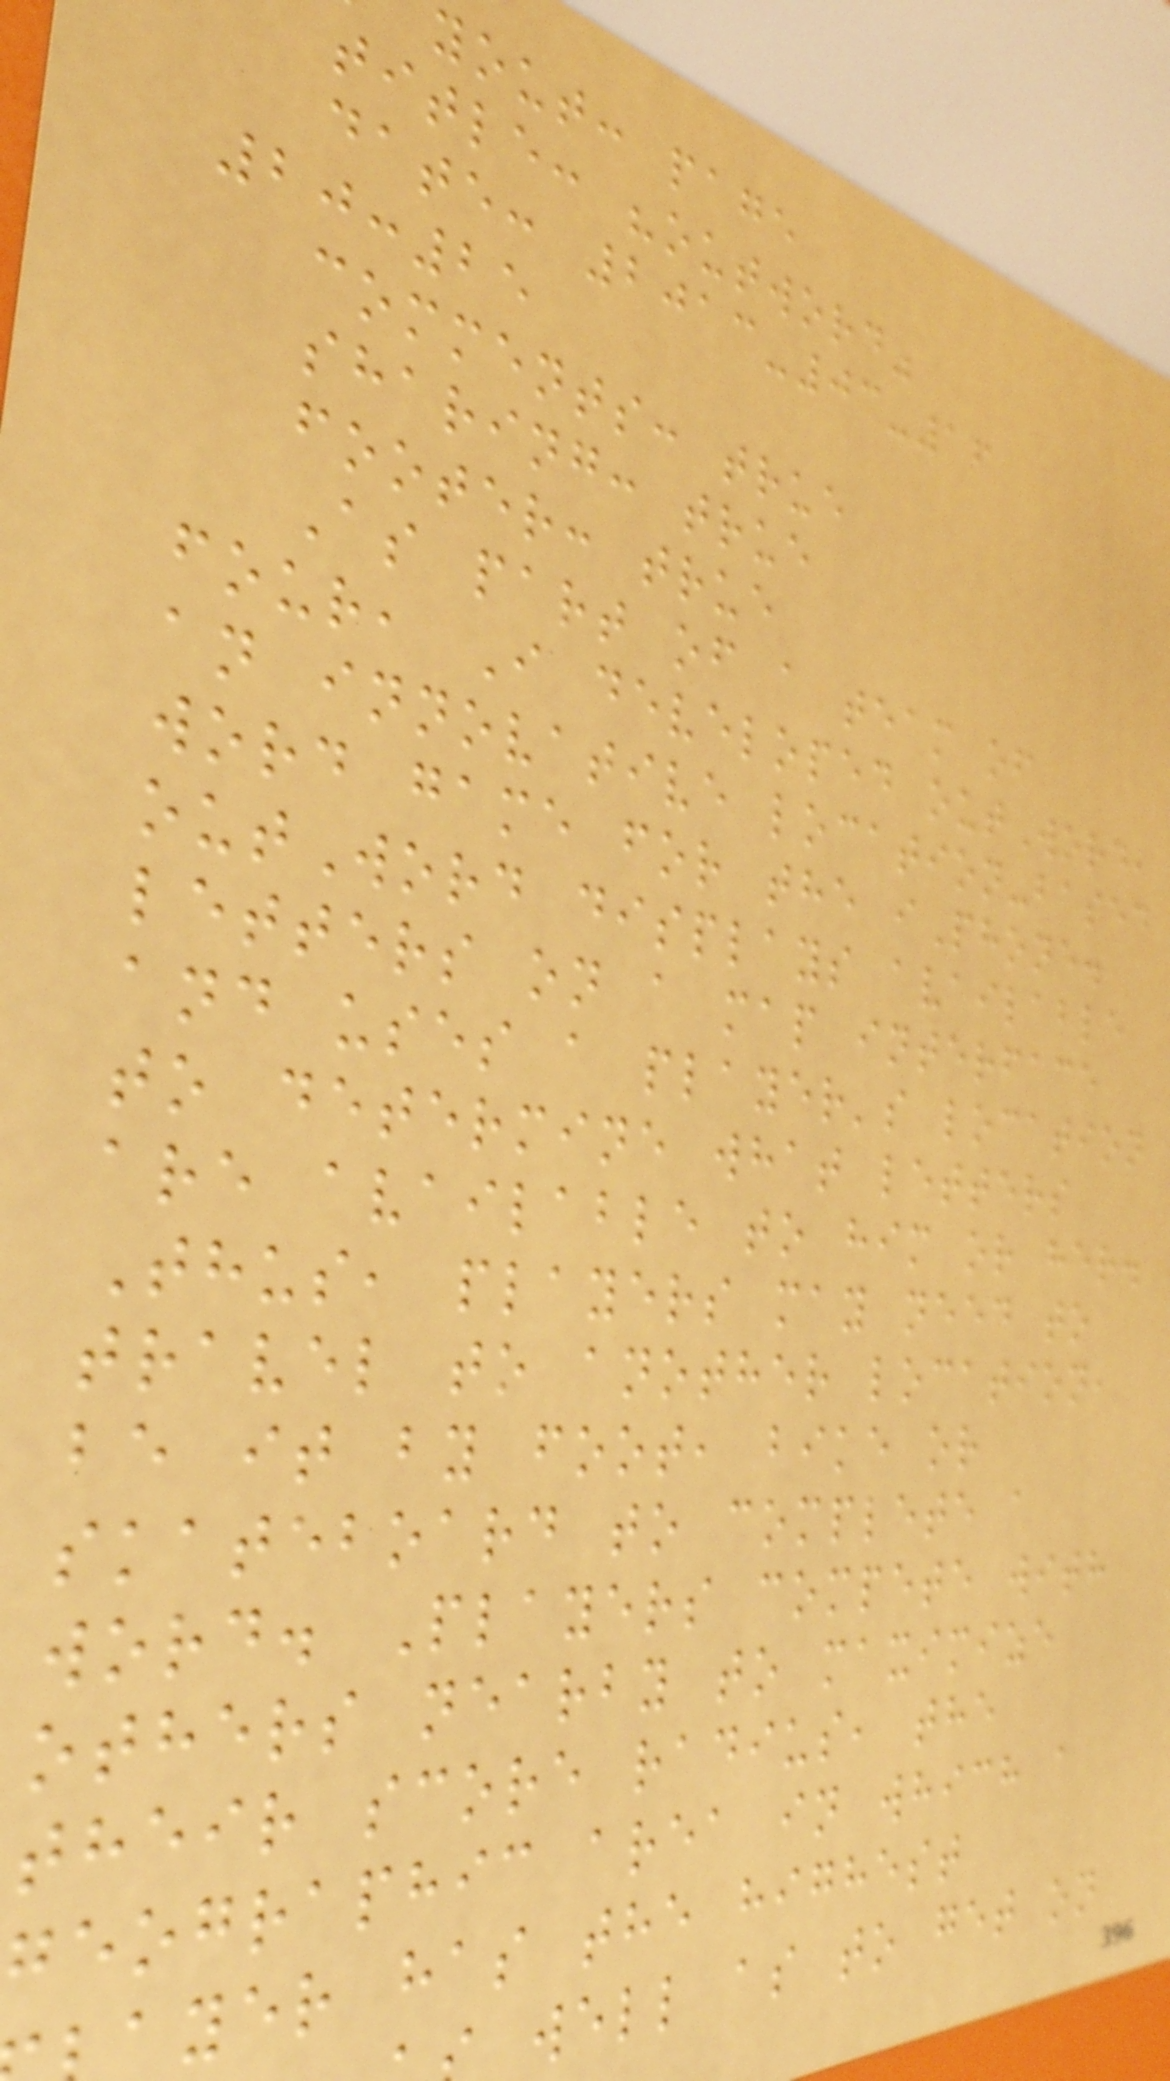yout: page
title: "outword"
date: 2013-03-16
20:25
comments: true
sharing: true
footer: true
As part of a team of
four, I developed outWord,
an innovative location-based
word game for the iPhone.
outWord displays available
letters on a map interface
and uses a player's location
to determine what letters
are available to him or her.
Thus, players may need to
travel to another location,
be it by foot, bike or
skateboard to complete a
word. Players compete with
others nearby to maximize
their score radius, the
geographic area in which a
ayer has the highest
well as to get on
